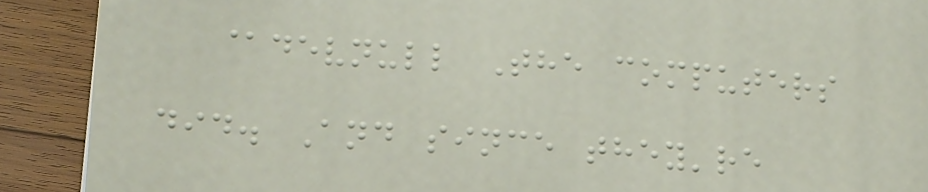@devnull The computers
did. And since they're
